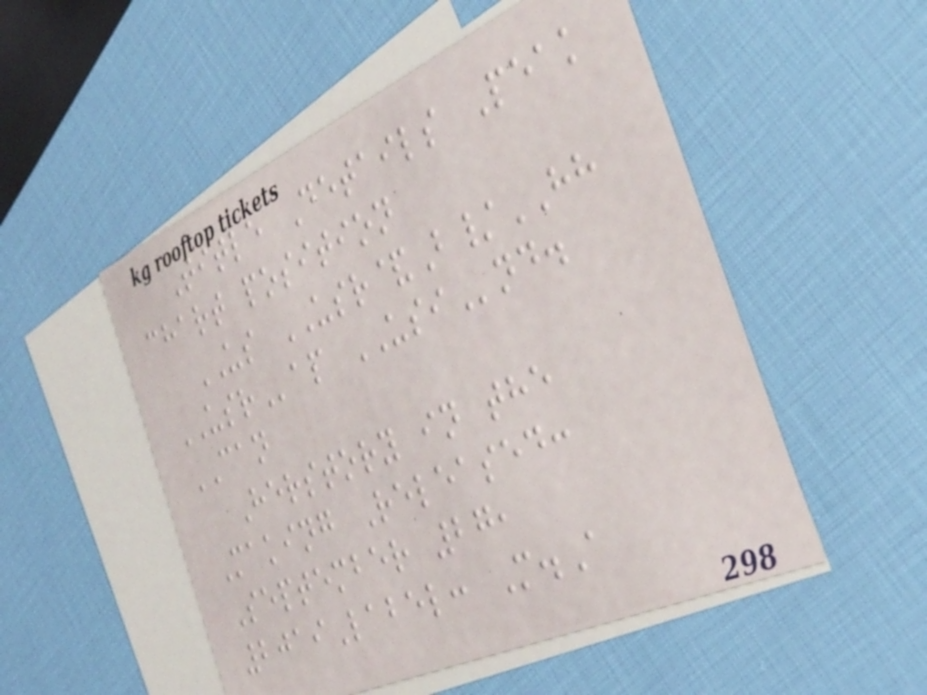Title Details Peak
chart position
US USR&B/HH
USRap USInd.
CAN
Herstory in the
Making Released:
September 27,
2019Label: M.A
